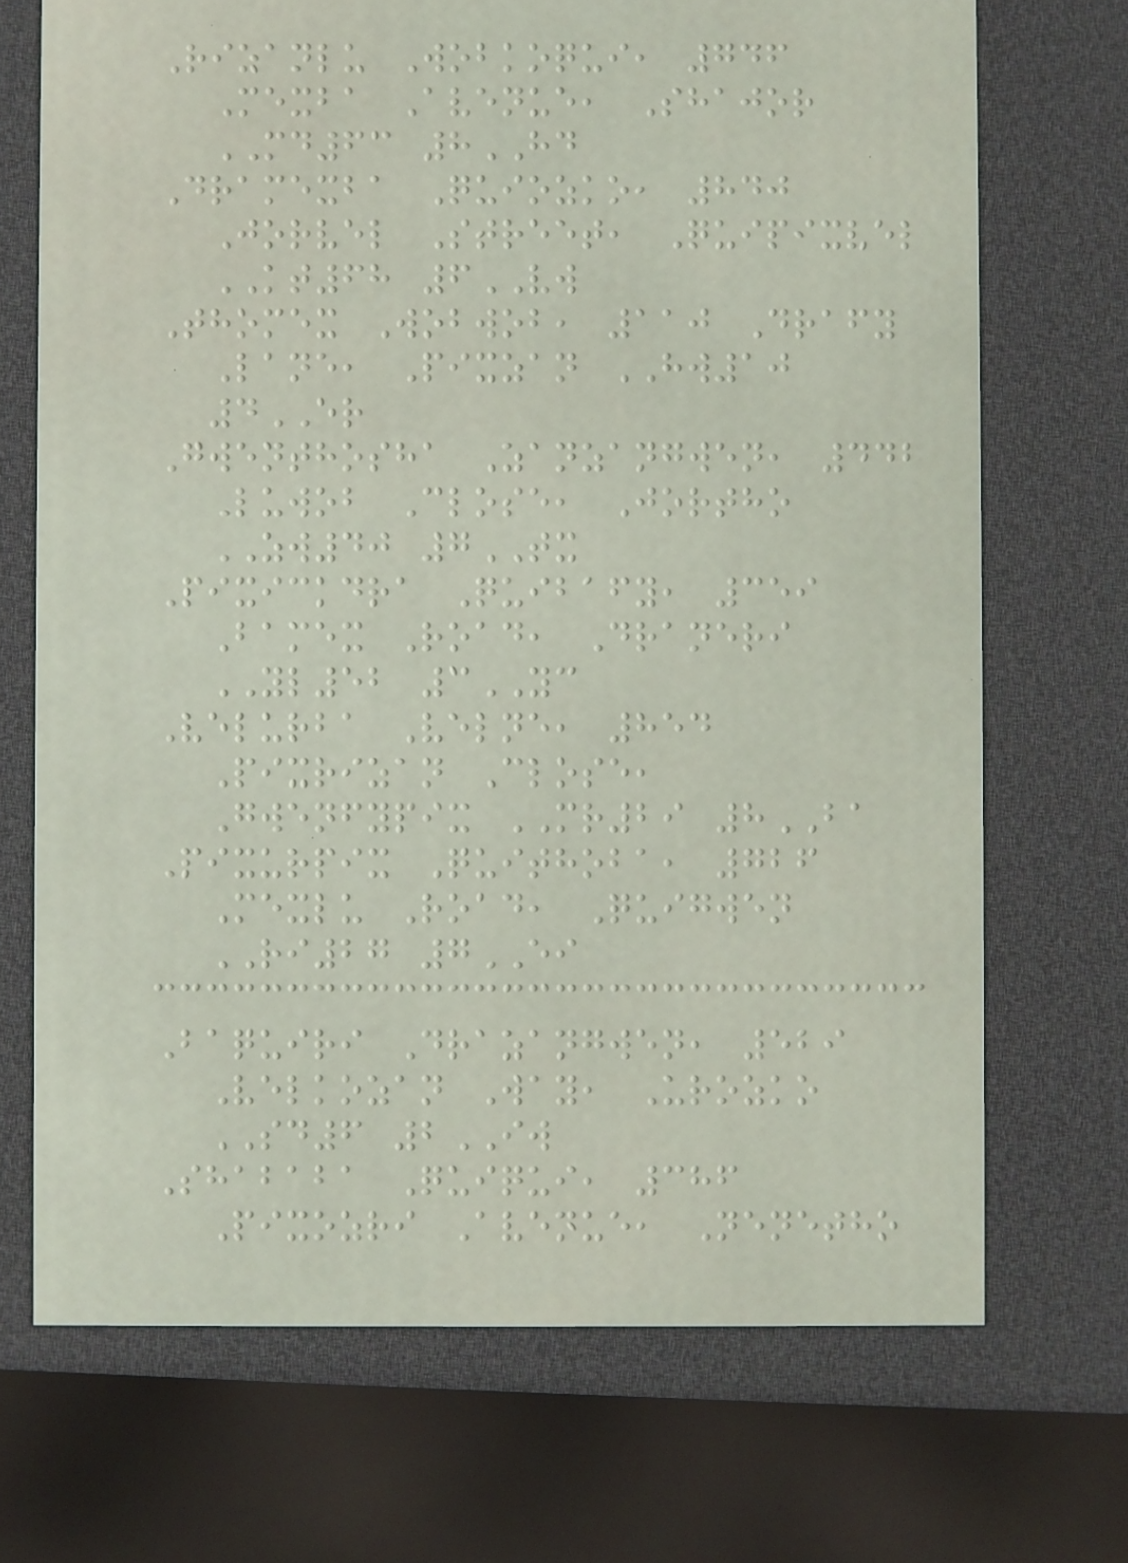Rizanlu Wobkoqui, 746
Mexba Avenue, Shajor
MD63 8HD
Dramexba Quiozko, 840
Jorvel Street, Quipixvel
KT68 6VW
Thomex Wobwob, 110 Drafy
Lane, Pixzan HW10
4ER
Gwenthosha Zanzangwen, 442
Luwob Close, Jortho
ZW40 7TX
Pixickdra Quibafy, 359
Bamex Road, Draneri
YL52 3YC
Velurba Velne, 854
Pixrizan Close,
Gwenfypix MR29 8BA
Pixurpix Quithoba, 726
Mexlu Road, Quigwen
RI27 7EI
Baquiri Drazangwen, 529
Velkozan Way, Urozko
SD6 2IW
Shababa Quiqui, 386
Pixozri Avenue, Nenetho
